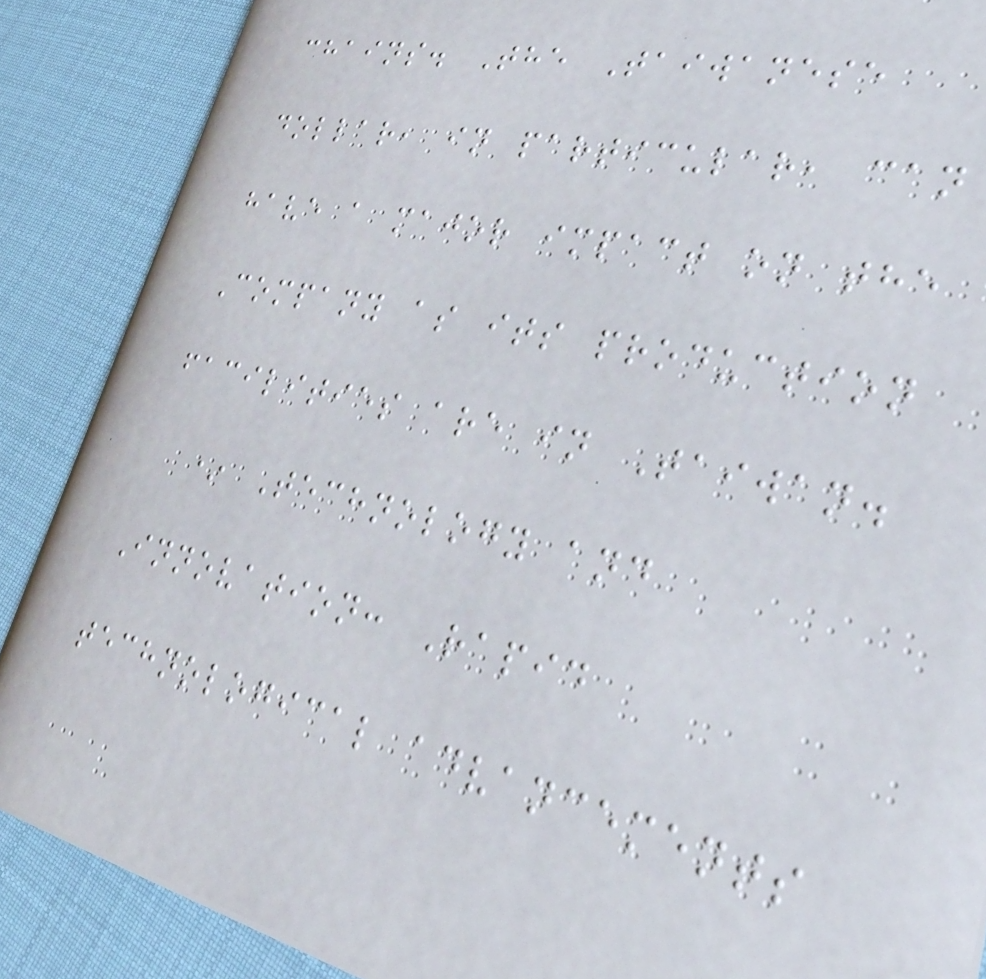chains. The Taiwanese
dollar, in particular, can
have a major impact on the
Company as its production
facilities are in Taiwan.
* Technology and
Innovation: Rapid
technological advancements
